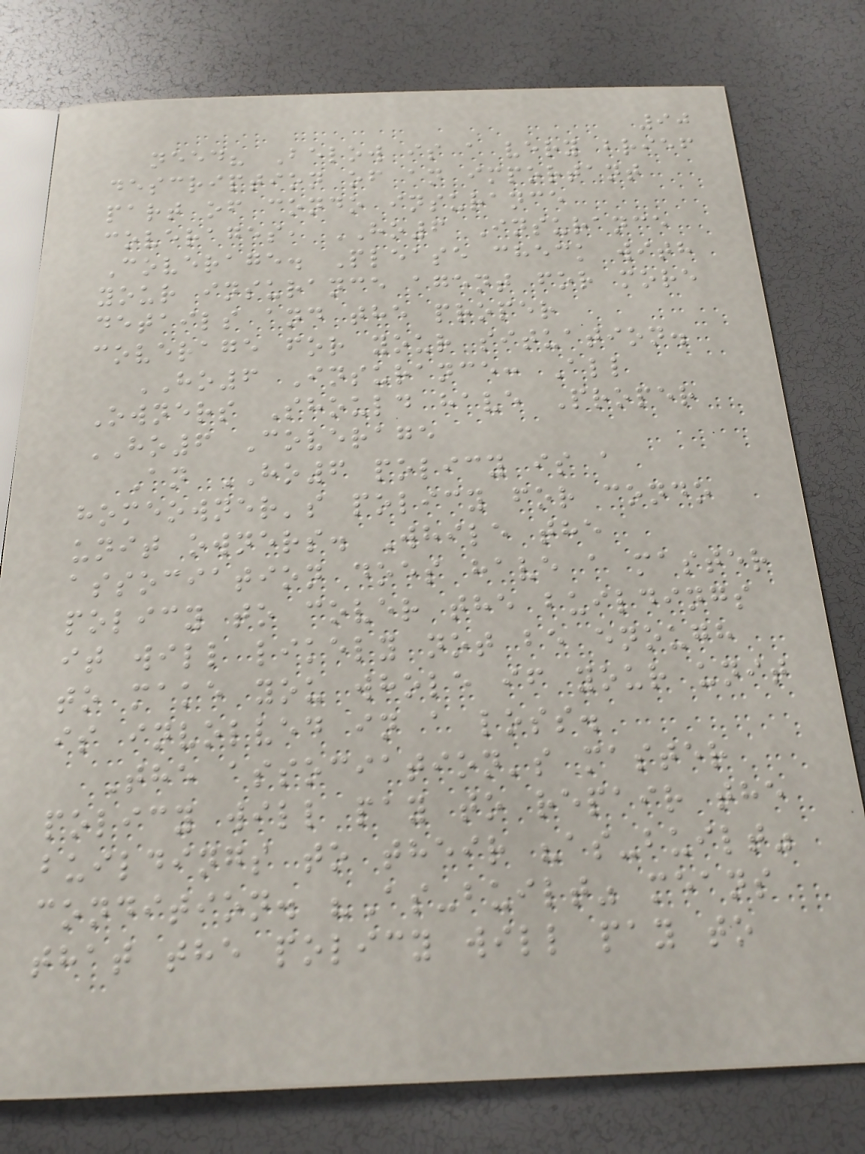90
need? Below is a very brief
description of an important
part of condo insurance
coverages, HO6 Insurance
Coverage. Please check with
your insurance agent for more
details and the proper
coverage for your situation.
HO6 Insurance: All
Owners Should have Proper
HO6 Coverage
An HO6 policy is a
homeowner's policy for condo
unit owners. While the
association does have a master
policy to cover the buildings
it will likely not be enough
to make you whole if your unit
is involved in a loss.
The association's master
policy will pay to repair the
buildings to their "as-built"
condition. "As-built" means
that the policy will pay to
